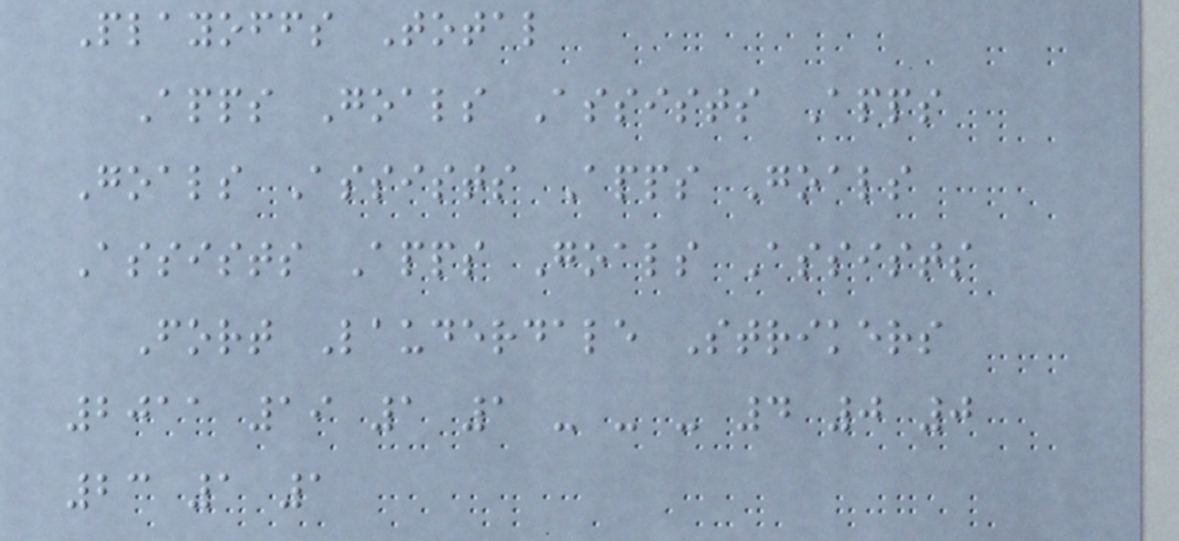Playoffs Total
Apps Goals Assists Apps
Goals Assists Apps Goals
Assists Apps Goals Assists
Fort Lauderdale Strikers
2011 19 1 1 - - - 4 0 0
23 1 1
